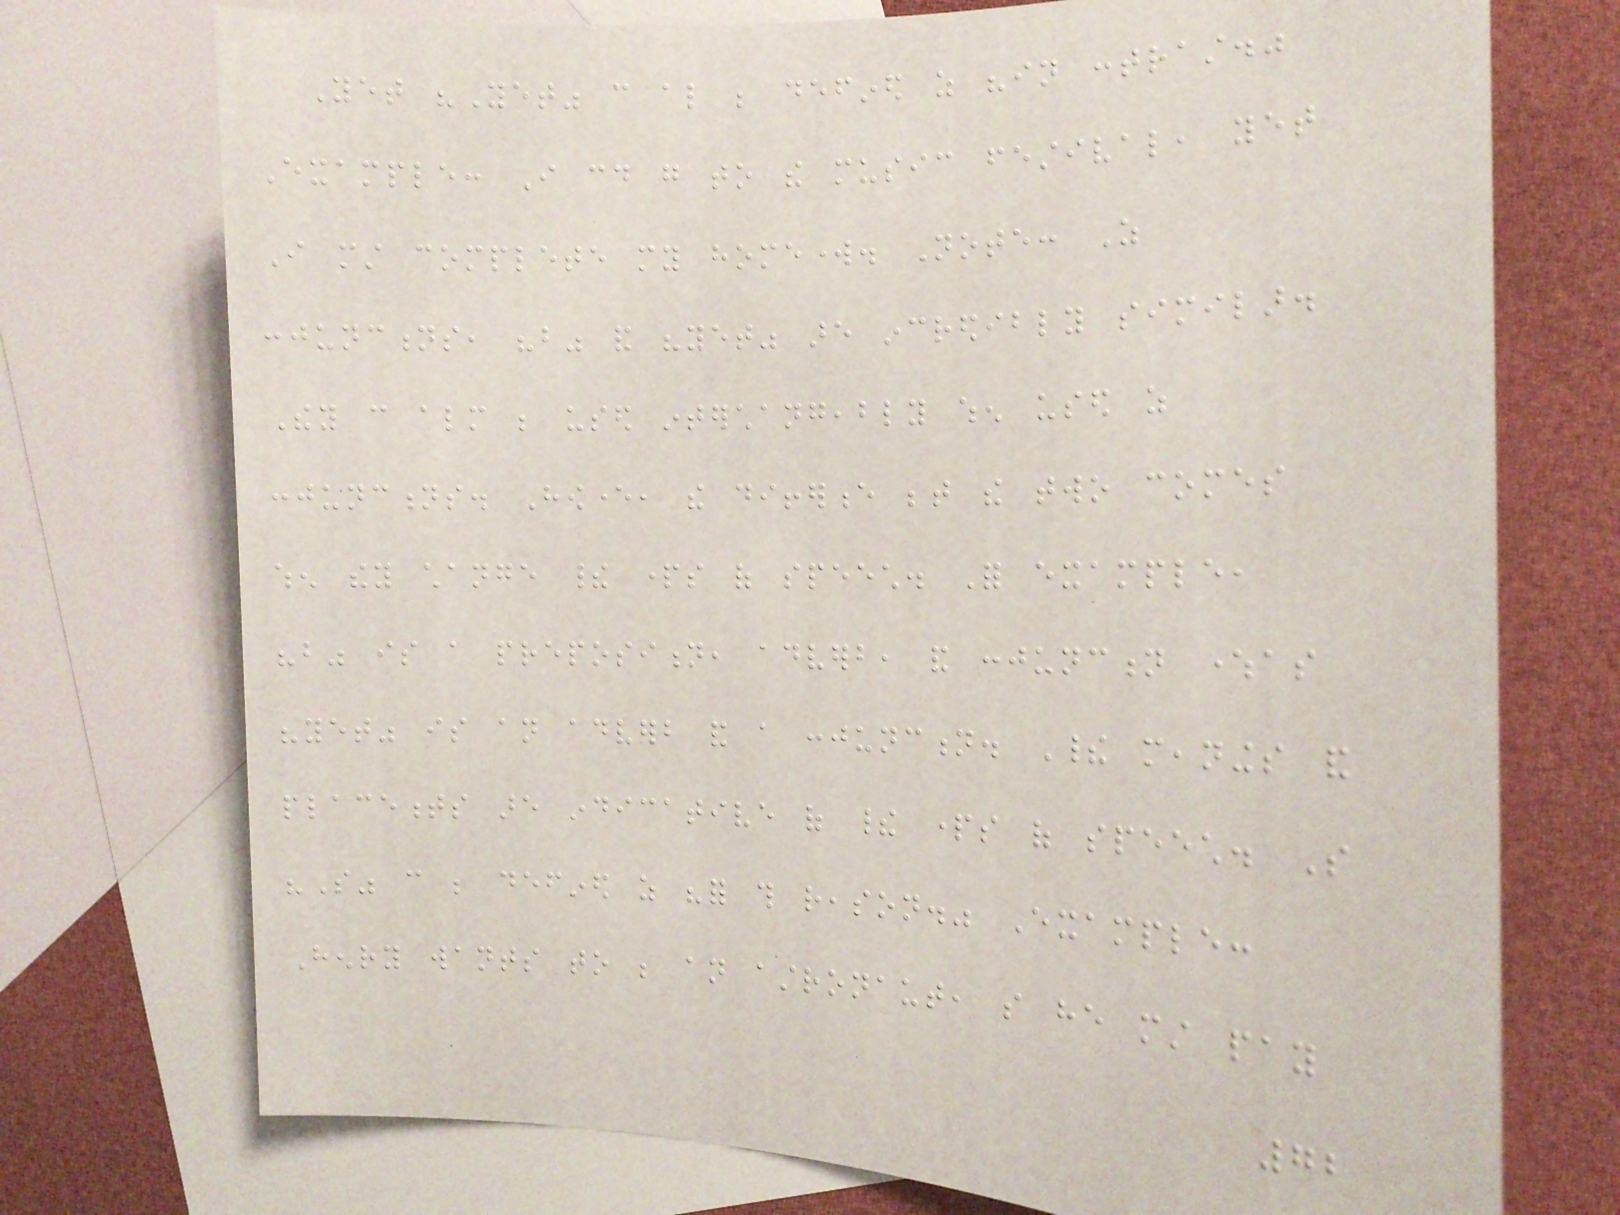Yet "Yet" can also be defined as "in contrast."
Example: I could go to the music festival, yet
I must complete my homework. Note: As
conjunctions, "but" and "yet" are incredibly similar.
They can almost be used interchangeably when used as
conjunctions. However, the difference between the two comes
when they change their parts of speech. For example,
"but" is a preposition, adverb, and conjunction whereas
"yet" is an adverb and a conjunction. Their meanings and
placements are indicative of their parts of speech. So
"So" can be defined as "for this reason." Example:
Henry wants to be an astronaut, so he must pay
72
